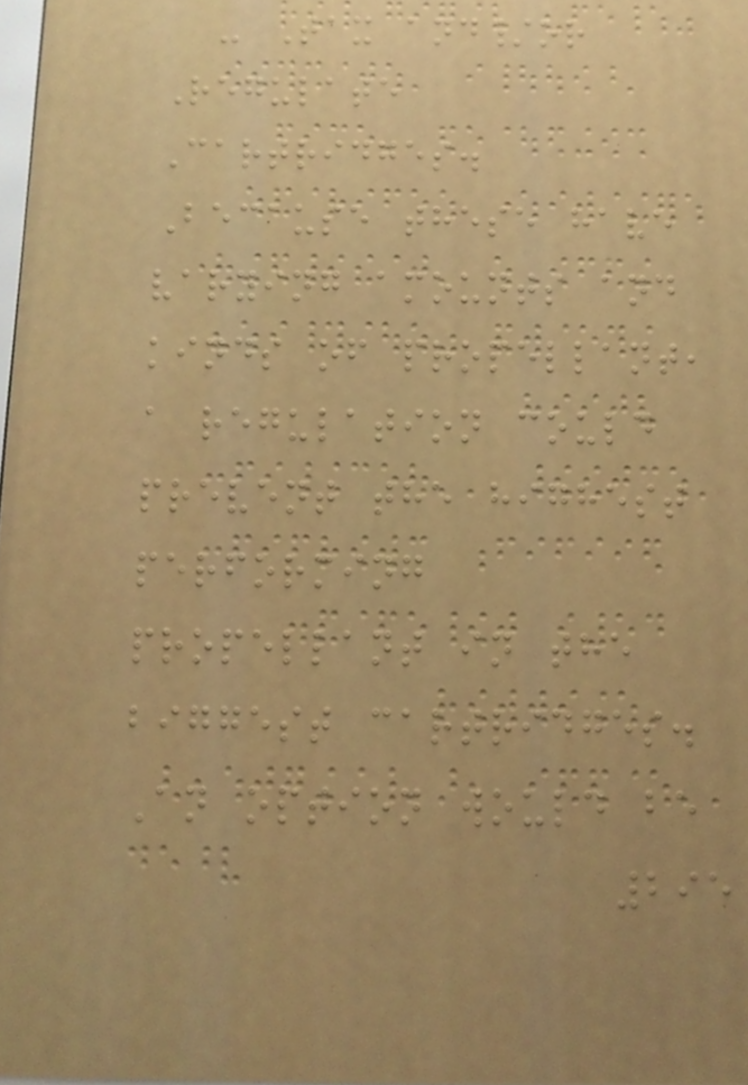- Tax and/or
Regulate
Cartridges.
Because these have
varying amounts and
kinds of propellant,
a regulation could
prevent the highest
performing
propellant in the
biggest cartridges.
An option would be
295
